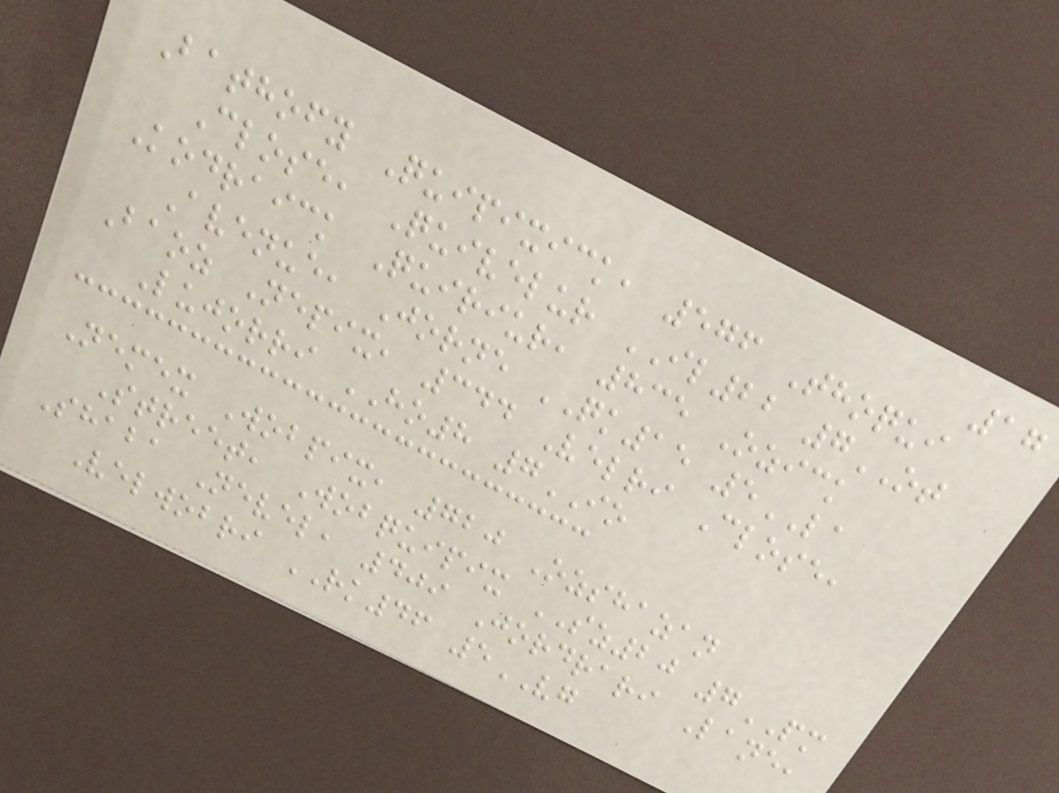17
Bathofy Quipixick, 576 Thoqui
Close, Quivelur IL22 7OT
Kodraick Quiriur, 835 Ozick
Avenue, Jorne QK15 5LA
Baoz Nepix, 344 Velri Close,
Lujorri HO8 7IO
Nemex Wobpix, 720 Ozshazan
Street, Wobquipix SZ20 7PM
Shaba Nevel, 409 Jordrari Lane,
Velwobri RK46 5VG
